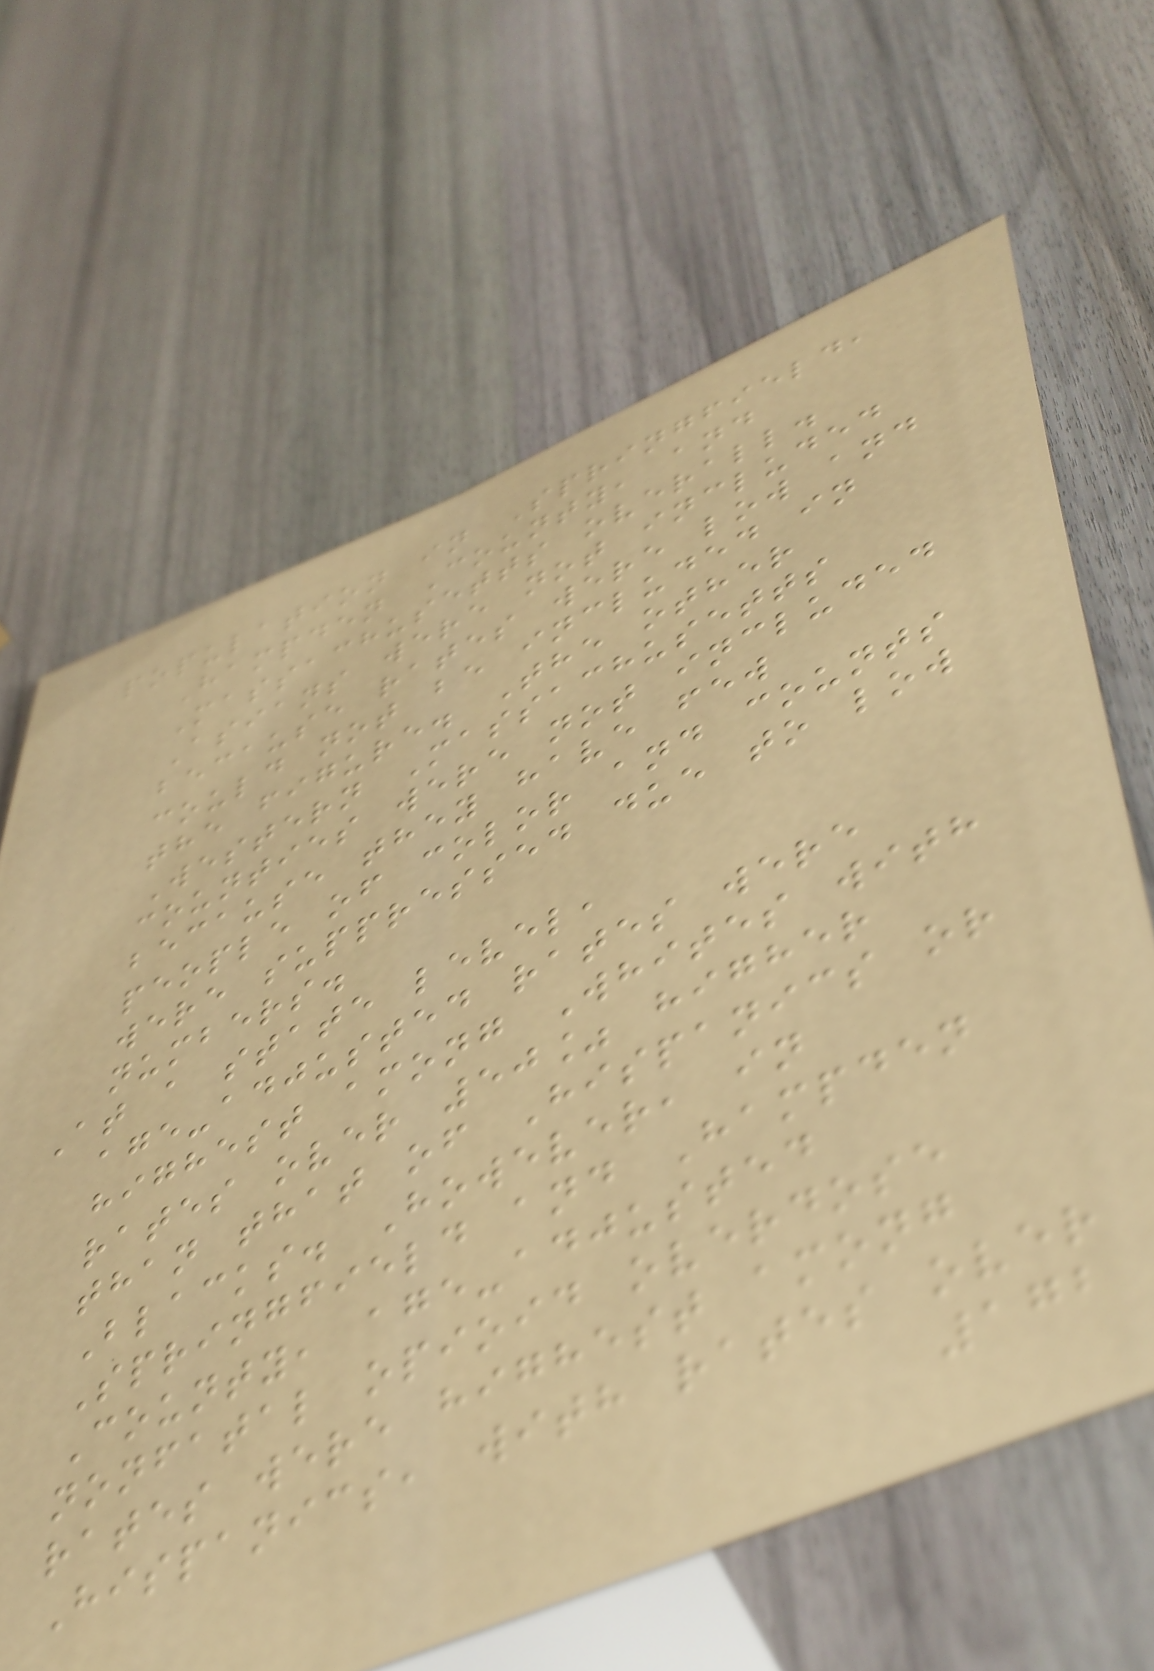population in Springfield,
Hampden County, and
Massachusetts overall.
Asians were not included
because rates were low and
could not be included in
the figure. The other
Western Massachusetts
counties were not included
because they have few
people of color and counts
were suppressed due to low
numbers.
At a state level,
age-adjusted rates were
highest among Whites with
rates over 50% higher
than that of Hispanics or
Blacks. However, in
Springfield and Hampden
County, age-adjusted
nonfatal opioid overdose
rates were highest among
Hispanics, with rates over
172
